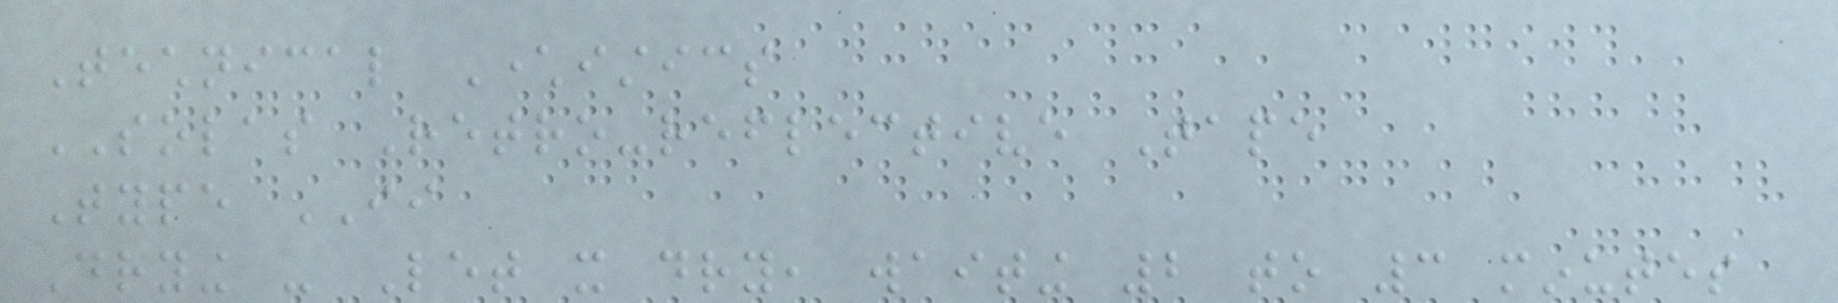Technical Characteristics
SOLAS Retro-reflective Tape
Type II
Drying - Let it dry, waiting 2 to 3 minutes
